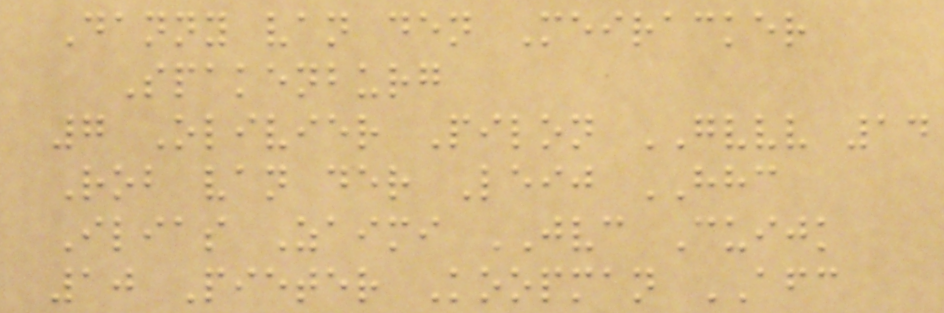Danny van den Meiracker
Spakenburg
7 Olivier Pilon GVVV 14
Rob van der Leij HHC
Ilias Zaimi JVC Cuijk
10 Pieter Koopman AFC
